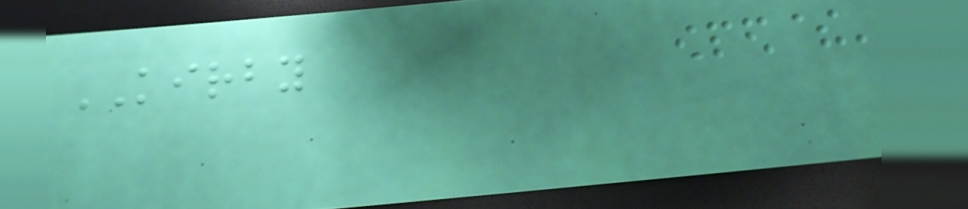KIRBY
